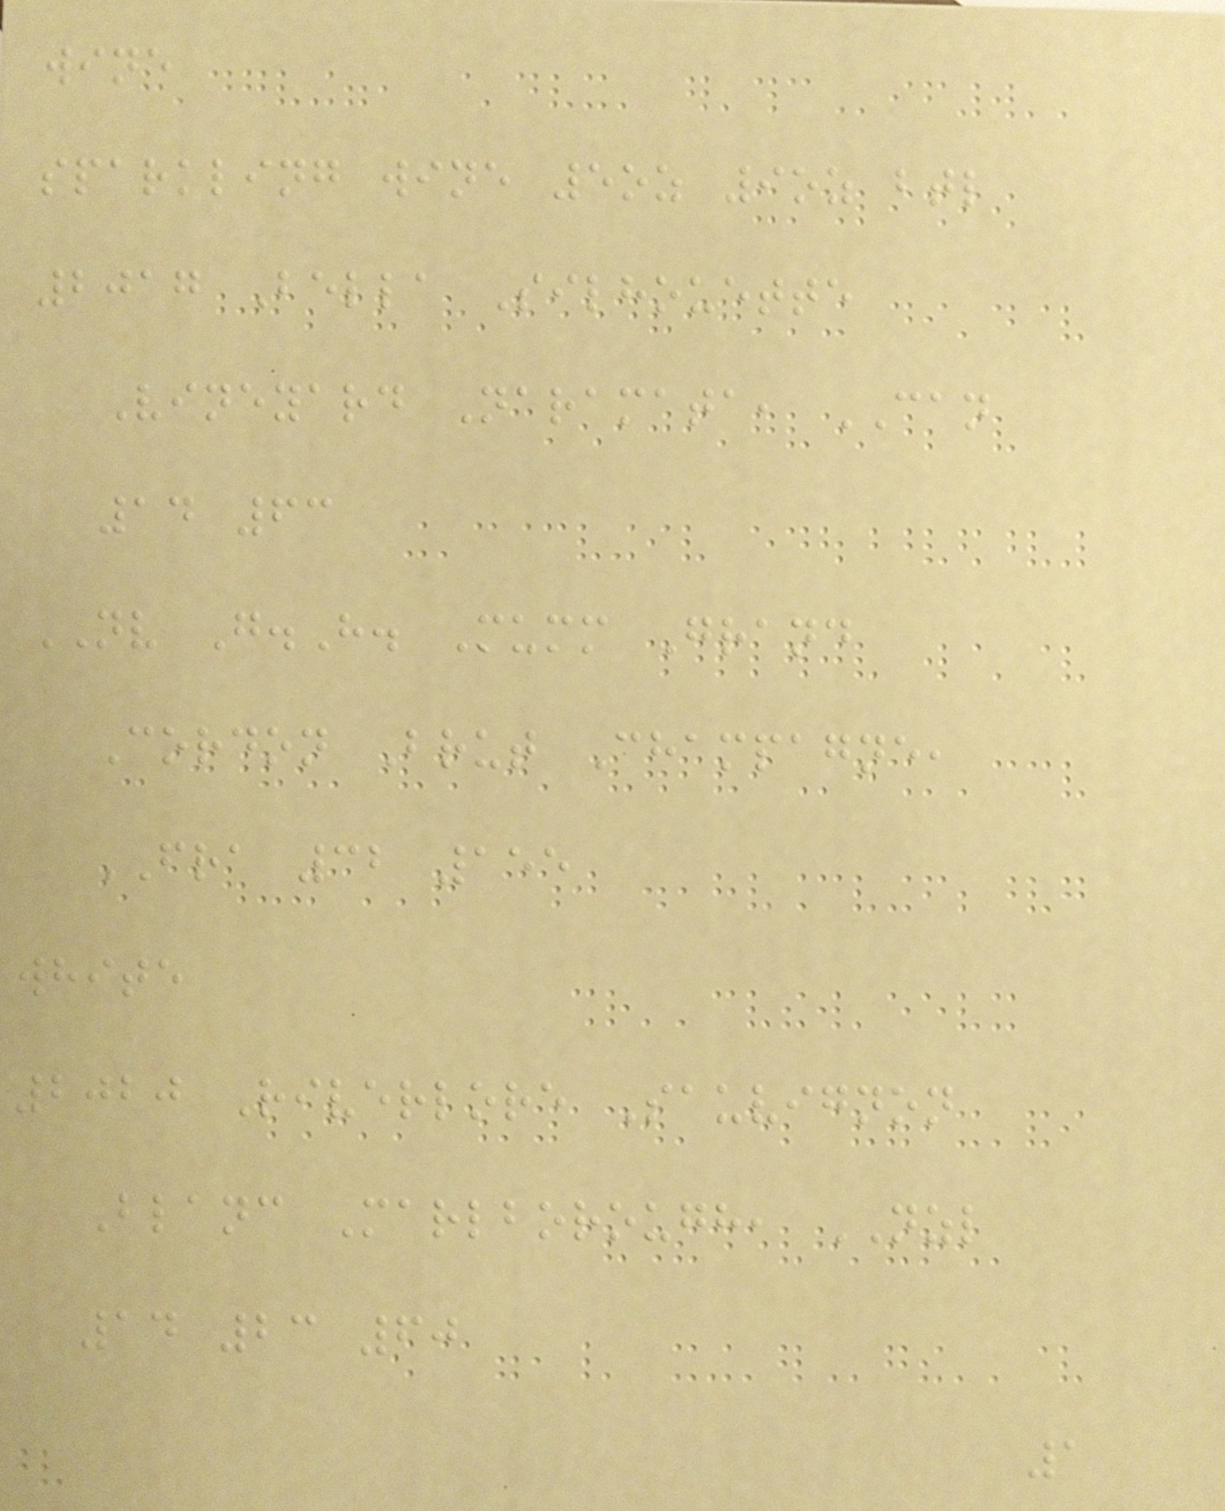wine
sparkling wine 5oz 9oz btl
2017 Bella Silhouette
Vineyard Naramata, CAN
14 63
NV G.H. Mumm Grand
Cordon Brut Champagne,
FRA 32 155
white
2020 Riverlore Sauvignon
Blanc Marlborough, NZL
14 23 60
1
